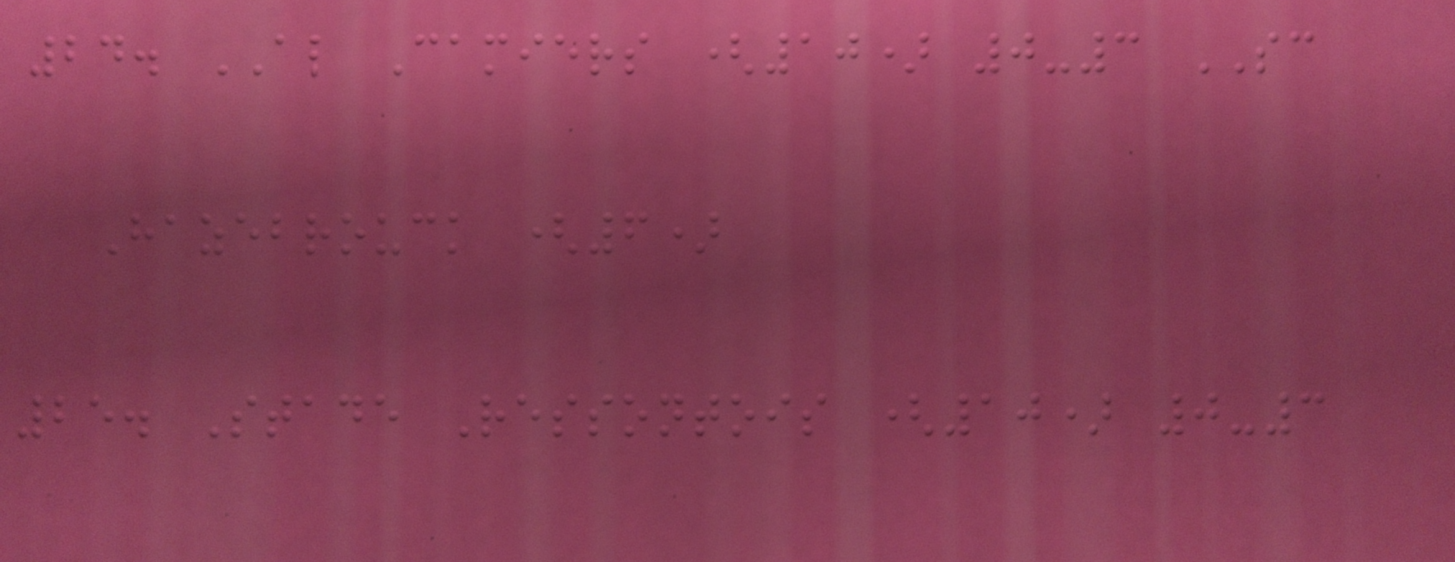24. AL Camiers (10) 0-3 SC
Hazebrouck (6)
25. Stade Ressontois (10) 0-3
